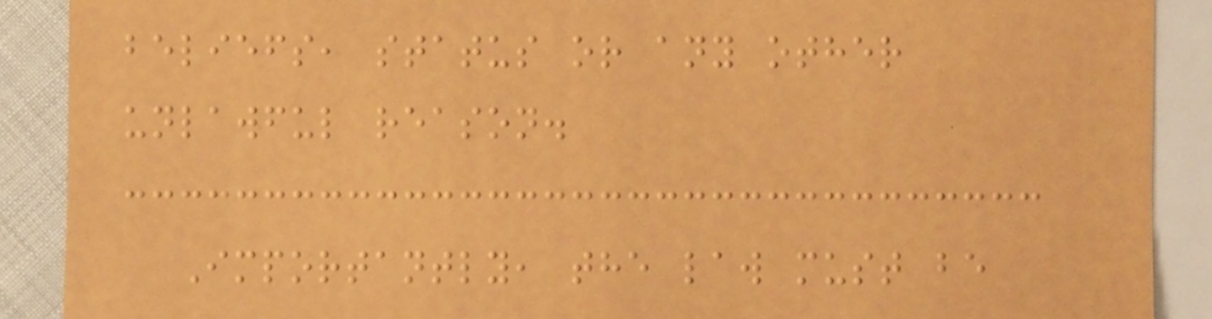beliefs, status or any other
unlawful reason.
Importantly, the law must be
